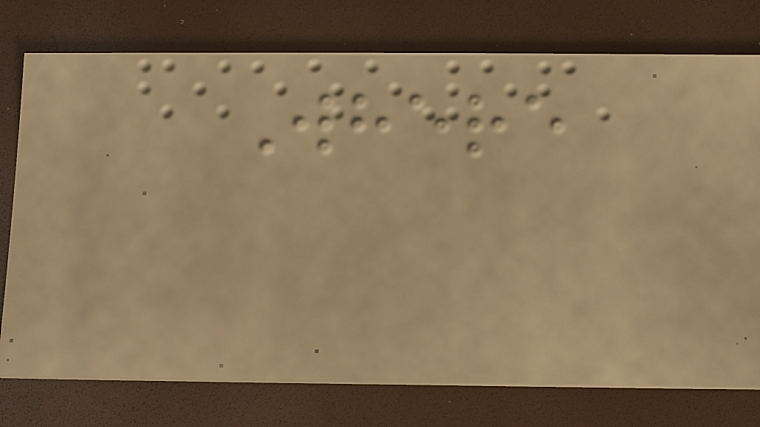Where
